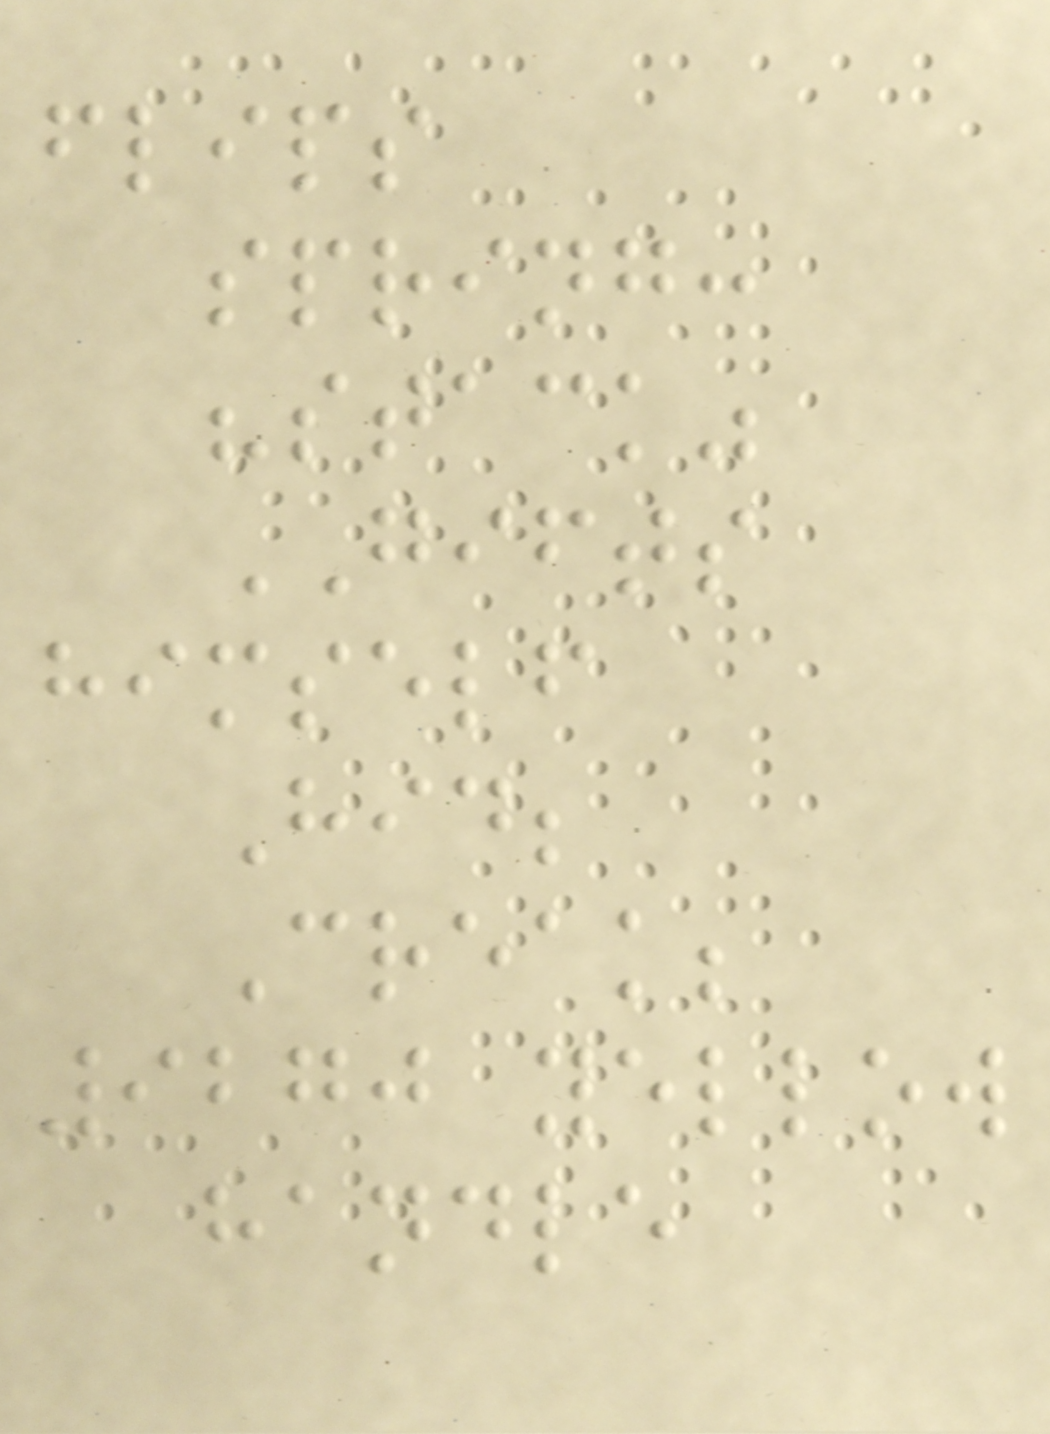flips
spring:
"stack"
GIFTS
himself
Hid;
Creak;
9270 yellow
handle
